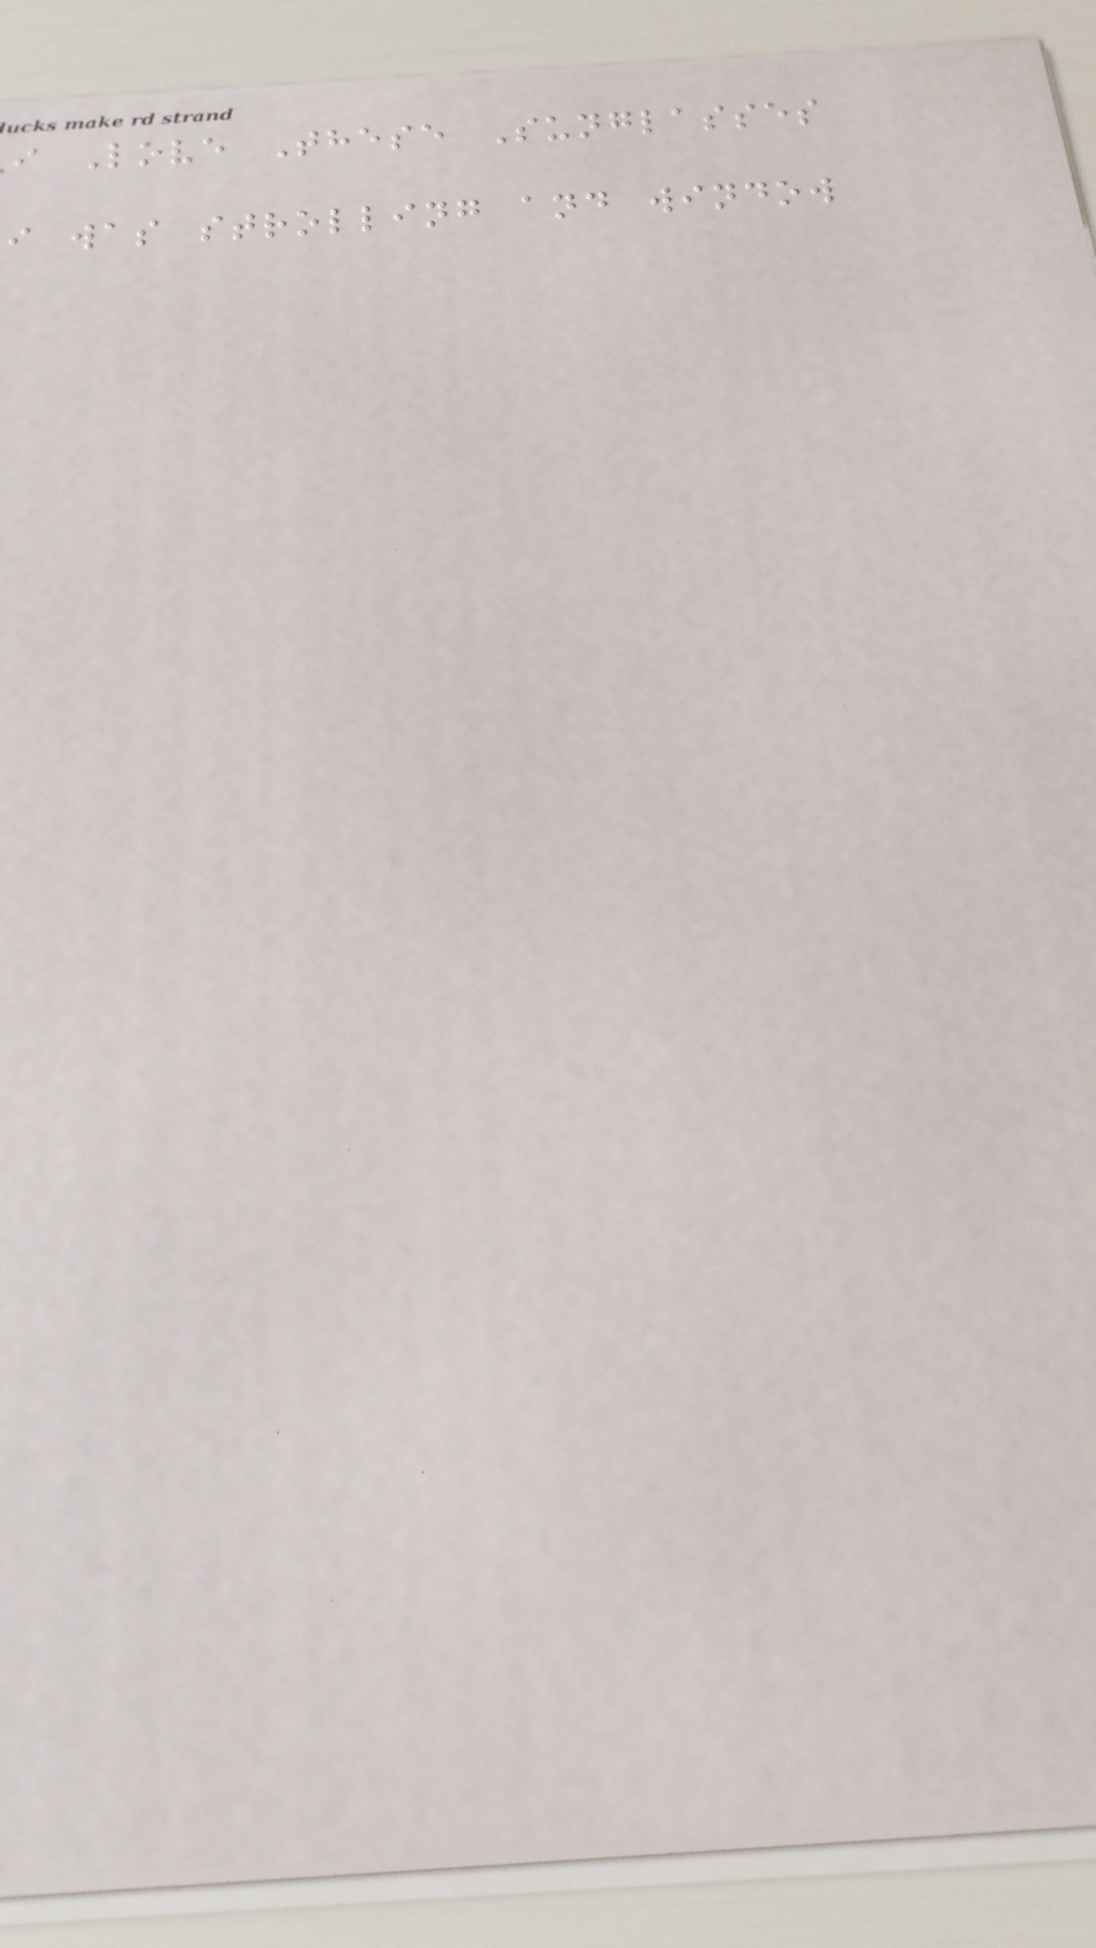i Love These Sunglasses
i was strolling and window
